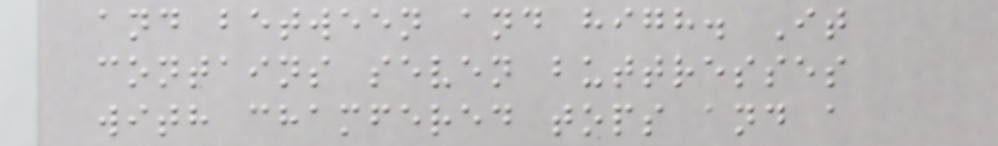and between and high. It
contains seven buttresses
with chamfered tops and a
